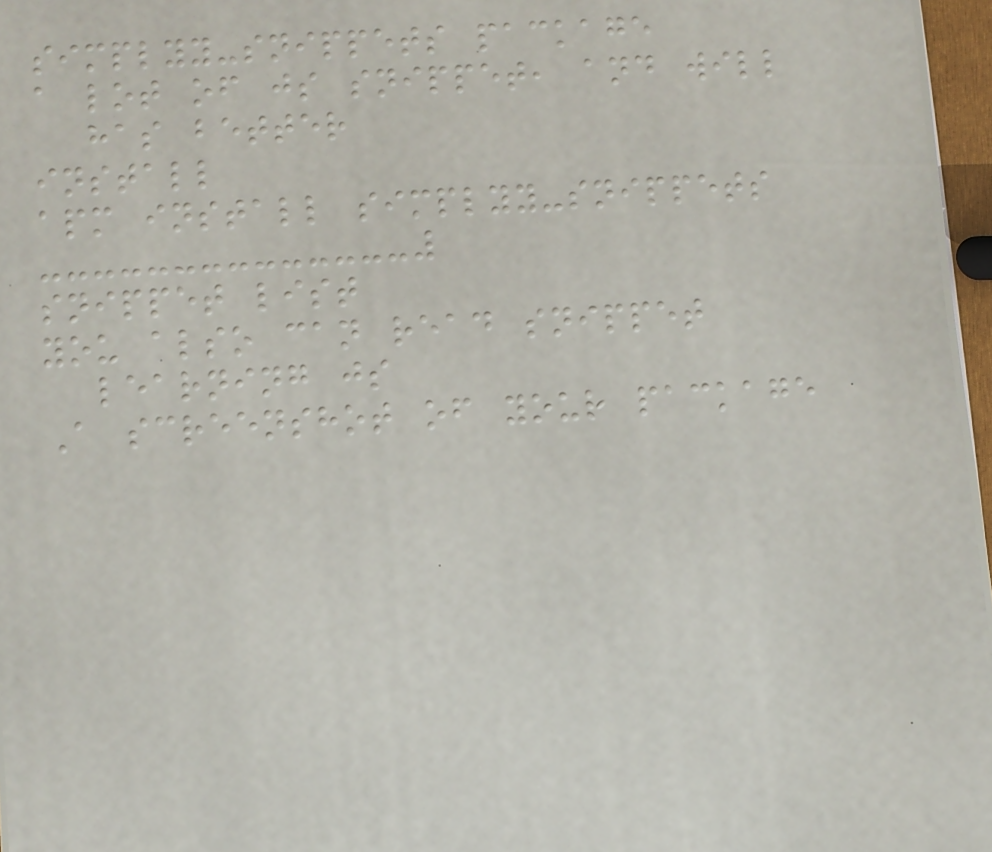simplyy-snippets package
a lot of js snippet, and will
has better
install
apm install simplyy-snippets
snippet list
you also can read snippet
learning js
A screenshot of your package
